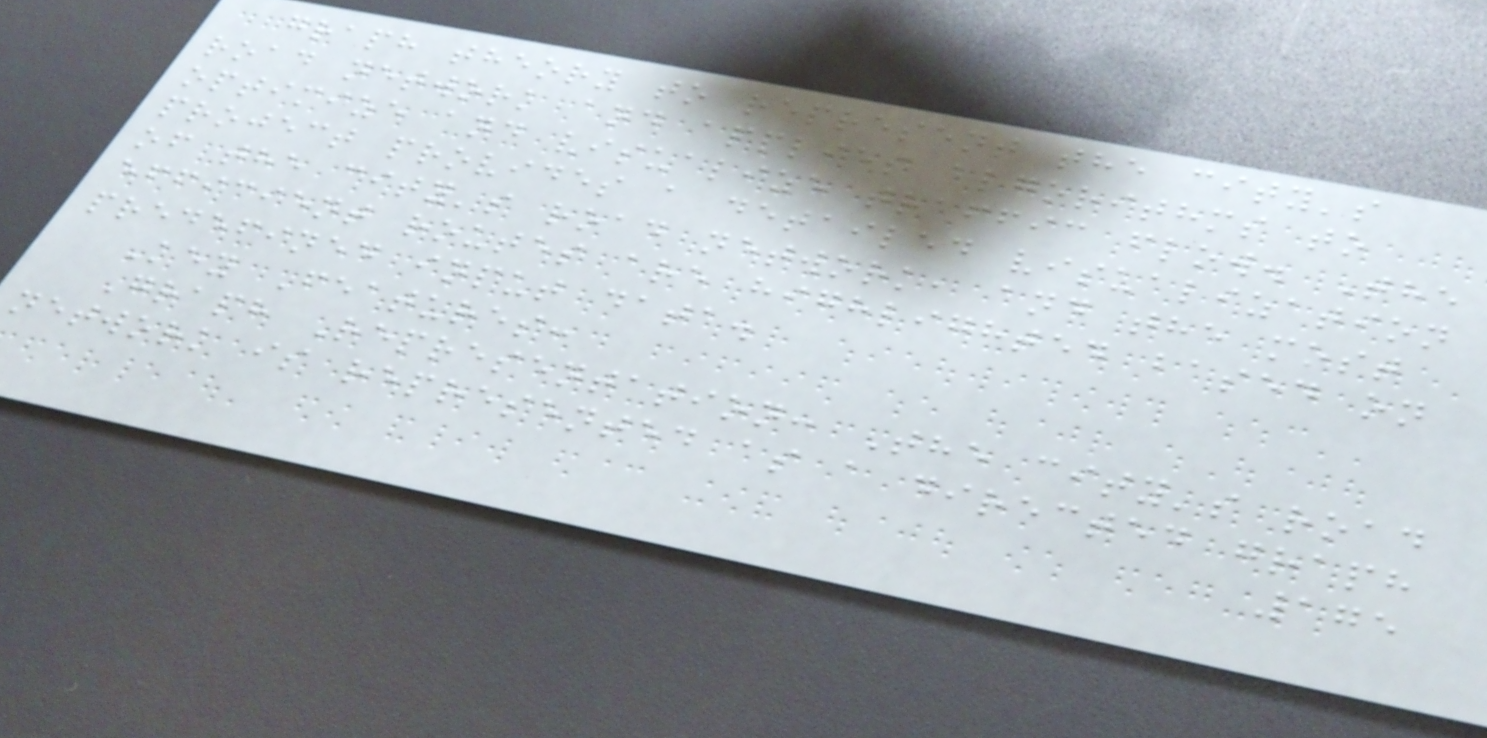graph theory to represent the city's
road network and applies algorithms to
optimize and visualize traffic flow. The
project provides a detailed visualization
of the city's road network, and the most
efficient routes are highlighted based on
predefined input data.
Key Features:
Graph Representation: The city's road
network is represented as a directed graph
175
